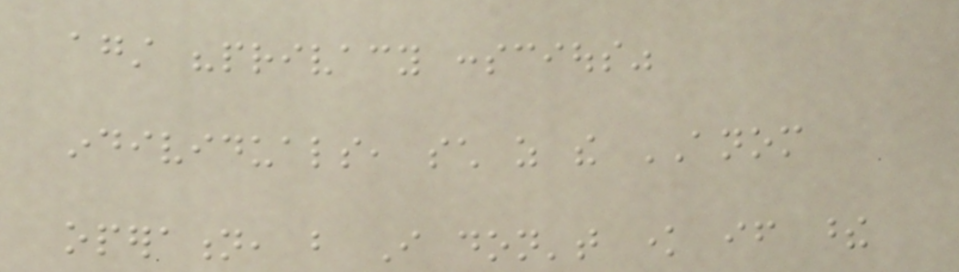against "privacy conscious"
individuals, such as the ANOM
operation, but I don't know if these
